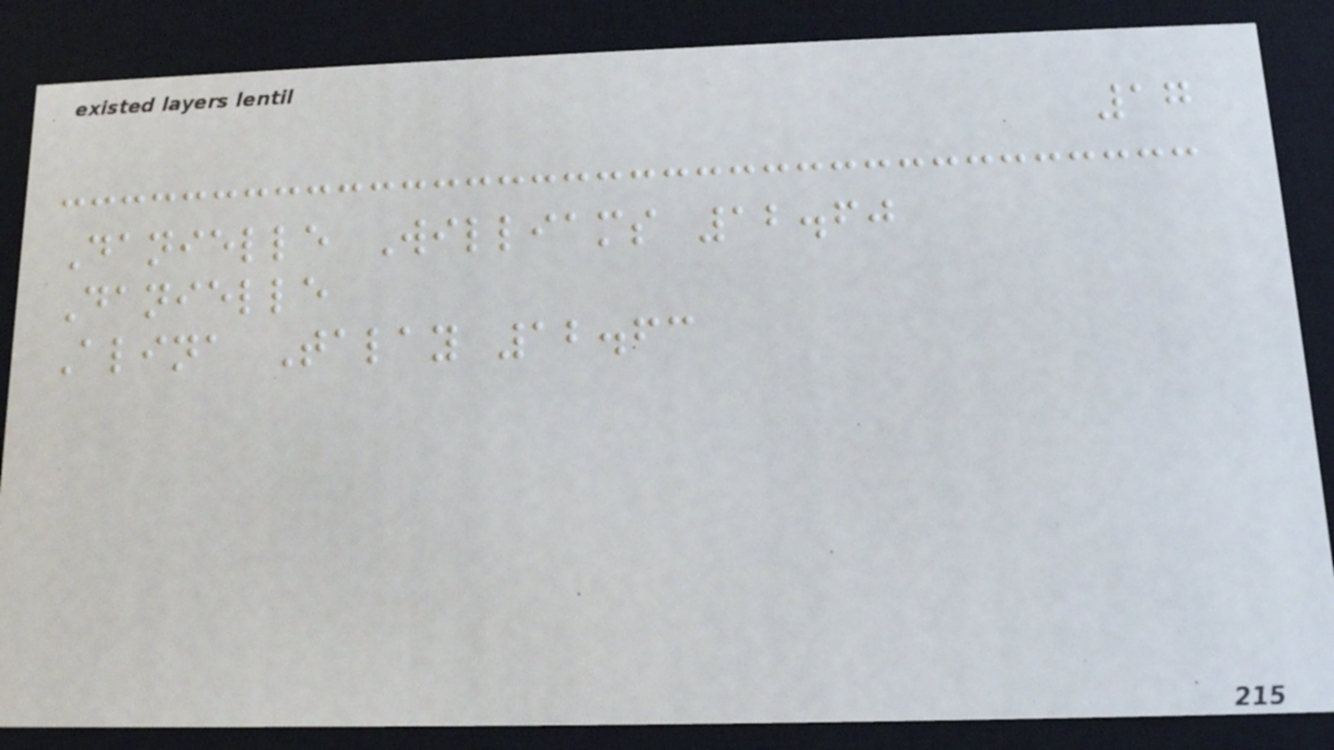17
Danielle Williams 12.60
Danielle
Alina Talay 12.63
